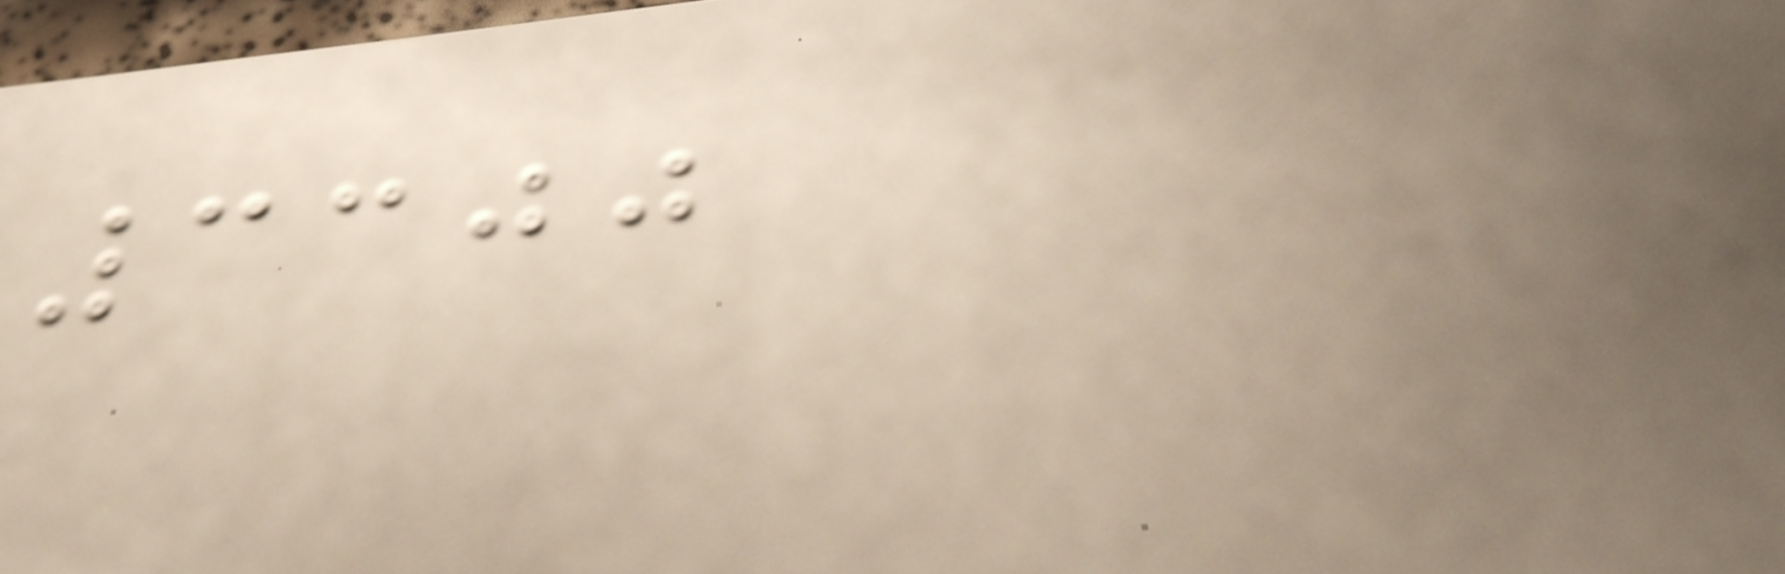3300
